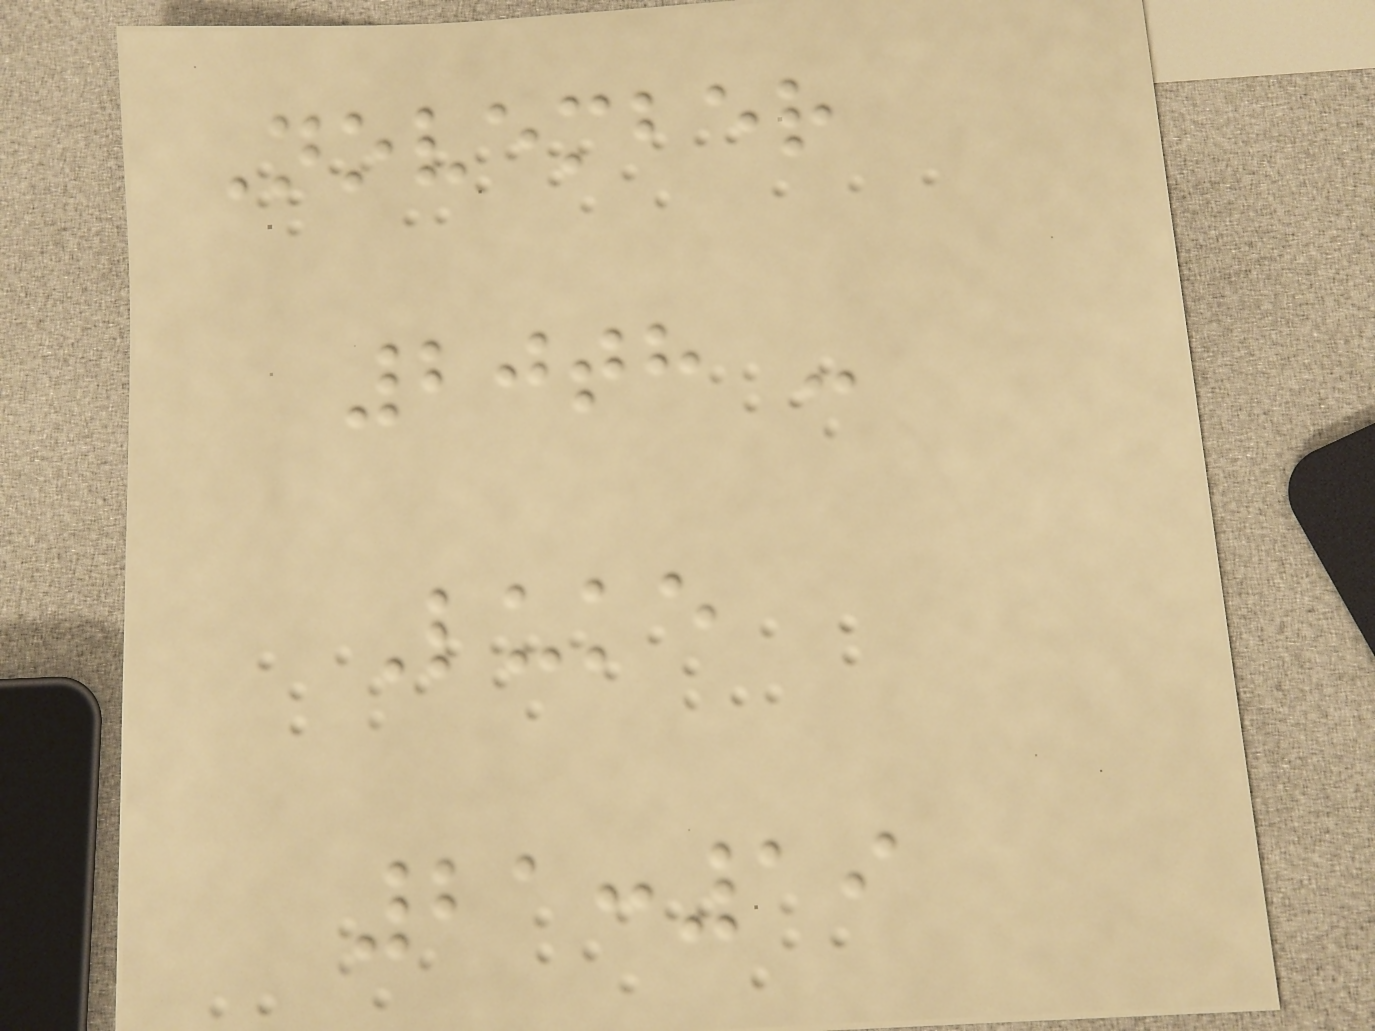November
20th -
Luke
21:19
